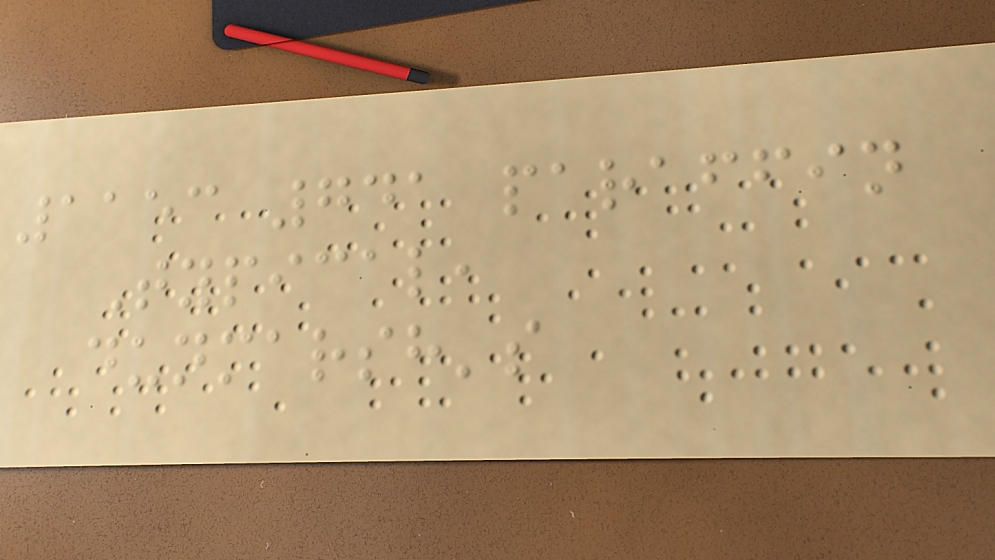1153 741 paraffin
Typical,
dunmarsh's
